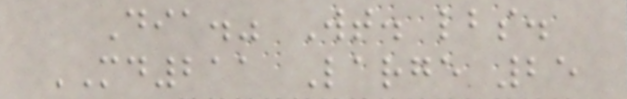Dia." Wt. lbs.
MD211 Large 25
